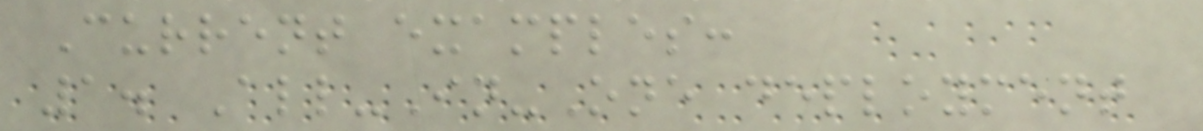Current examples:
1. All-In-One deployment
